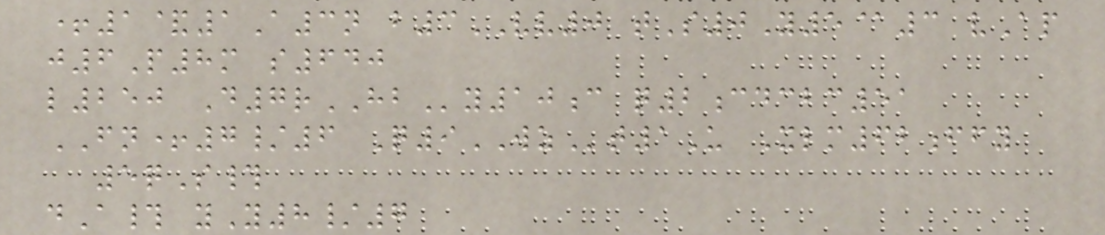+1&1A3n b3VV0 tS0Y5@3 vAp
j6P8m s640
l250 D7rHBy10c q2cdcbc51
FN+7/6 Q9WZt1U Xlm62ffy
5qS#
dA# yY8/7
